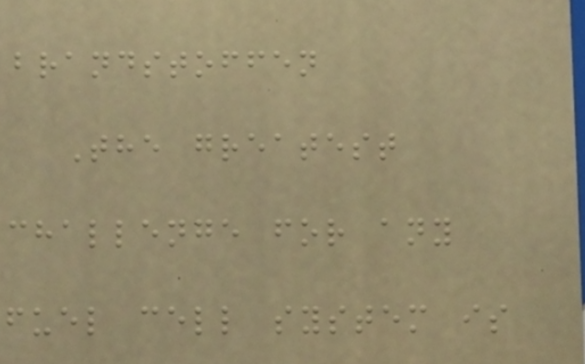brandstoffen
The greatest
challenge for any
fuel cell system is
